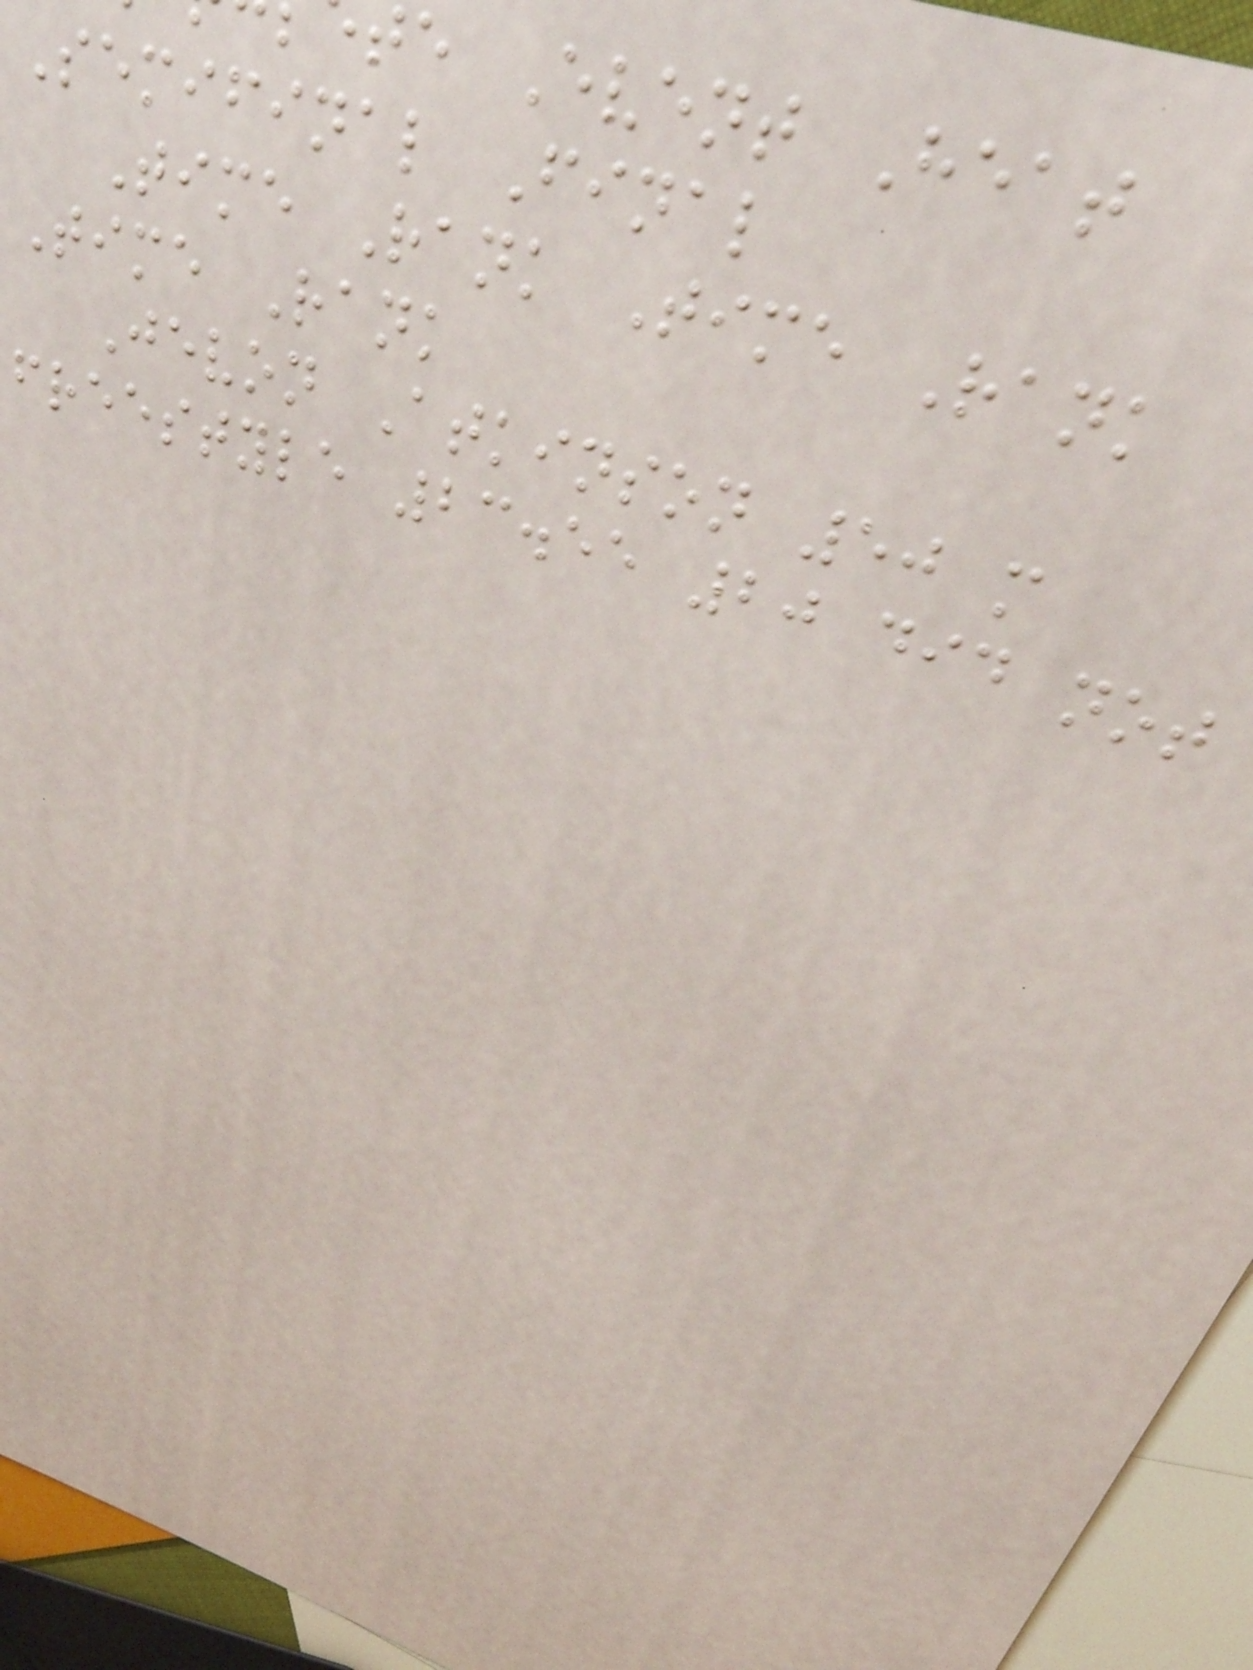te Event Heat
Semifinal Final
Time Rank Time Rank
Time Rank
Jevon Atkinson 50 m
freestyle 23.55 20 did not
